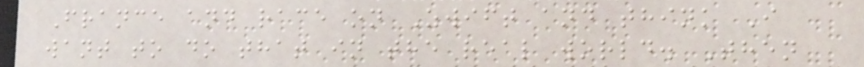France and race on Zwift and think I
want to do that in the real world. Then
